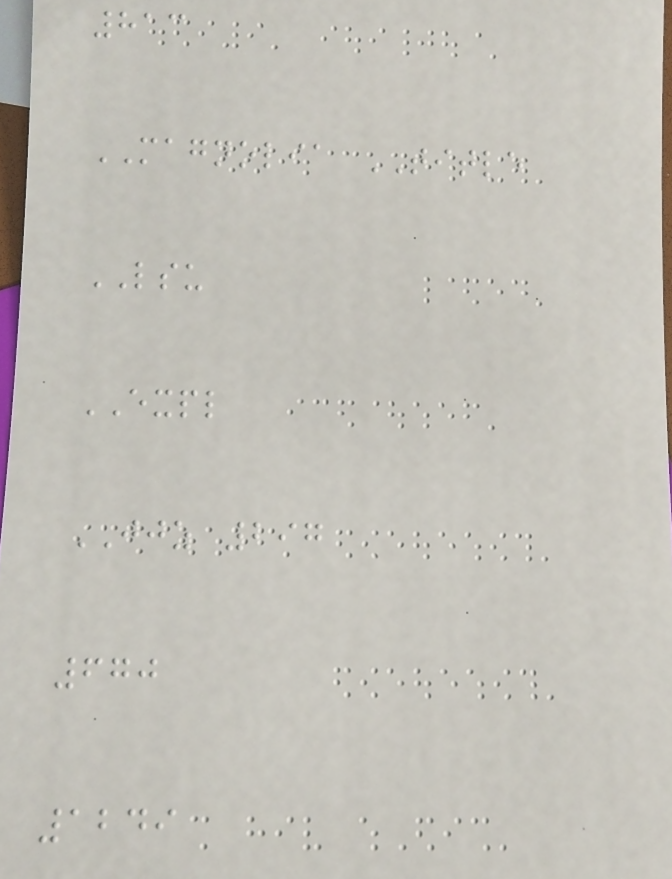813
MAGNOLIA TITLE
LSU
EXPL
JJZ 297
670
1249
